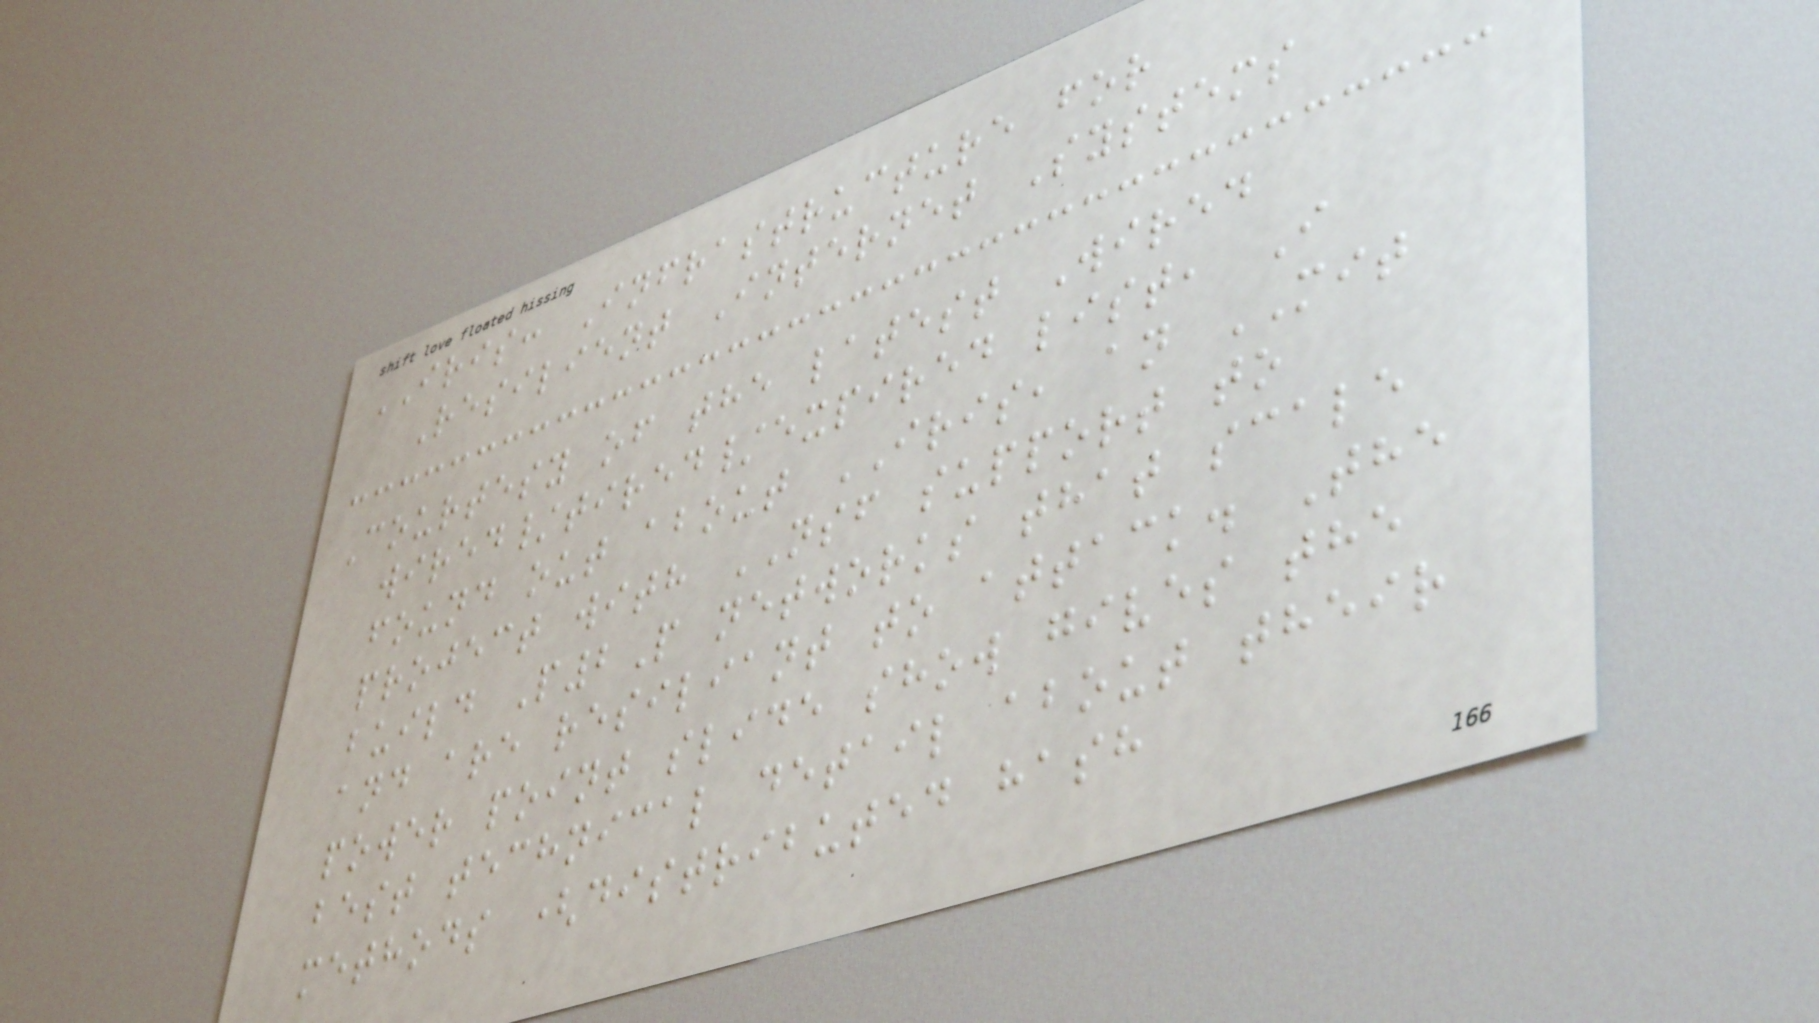IRIS: Infrastructure for
Resilient Internet Systems
Courtesy of the latest Wired
wired/tired/expired list, I
found out about IRIS, an MIT
project with NSF support to
build P2P networks that scale
and are resiliant to attack. The
power point slide show gives the
best technical detail about their
methods (distributed hash
